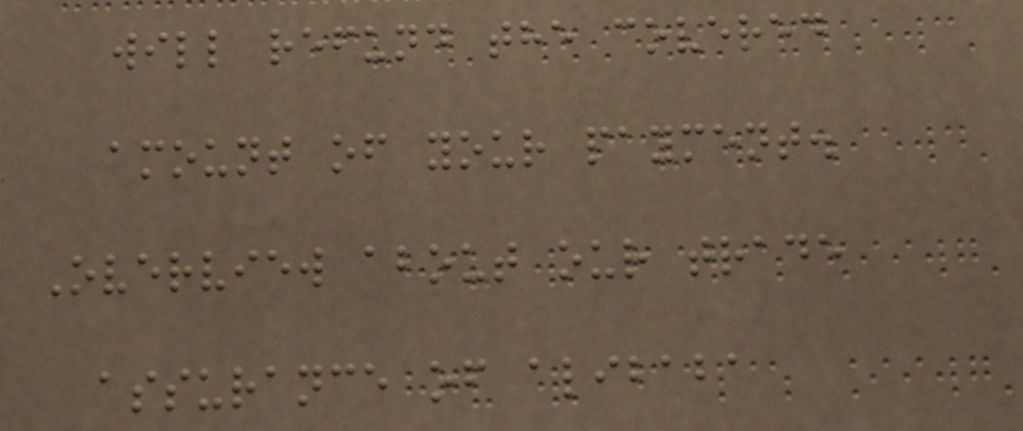will refund the covered
amount of your payment.
Overview about our trade
assurance of alibaba
